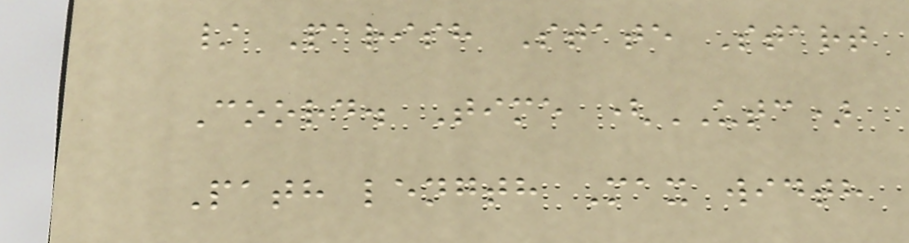/ Parish State Start
Coord. Time (UTC)
Path length Max width
